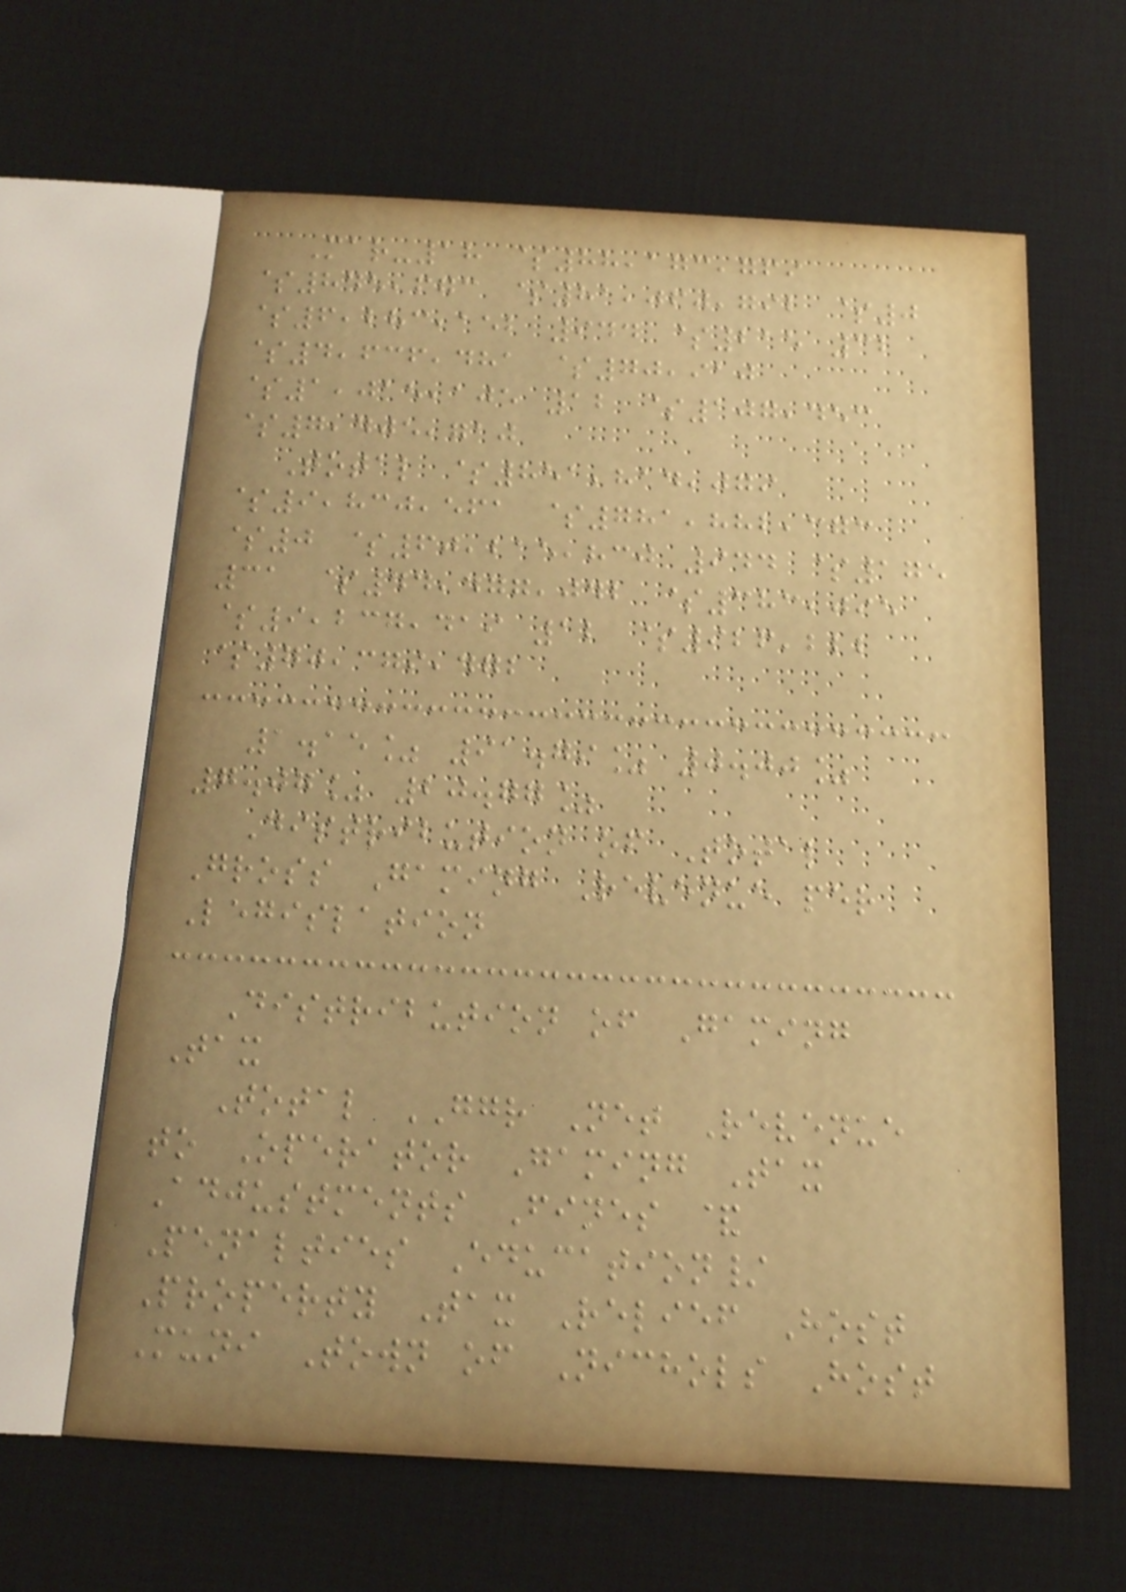Mar-18 $88,173,769
$845,673 $81,060,792 $0
$6,283,152 944 $215 32
$4,636,481 $70,910
$1,015,105 12 $107,453
$7,405,710
Total $851,814,079
$9,830,561 $781,882,373
$0 $60,215,830 944 $175
31 $44,477,042 $383,095
$9,237,419 12 $926,222
$70,379,472
1.15% 91.79% 0.00%
7.07% 20.77%
Distribution of Total
Gross Gaming Revenue per
Legislation
Distribution of Gaming
Tax
Total GGR Net Revenue
to Operator Gaming Tax
Adjustments Fines &
Penalties Education/
Property Tax Relief Host
Muni Town of Nichols Host
